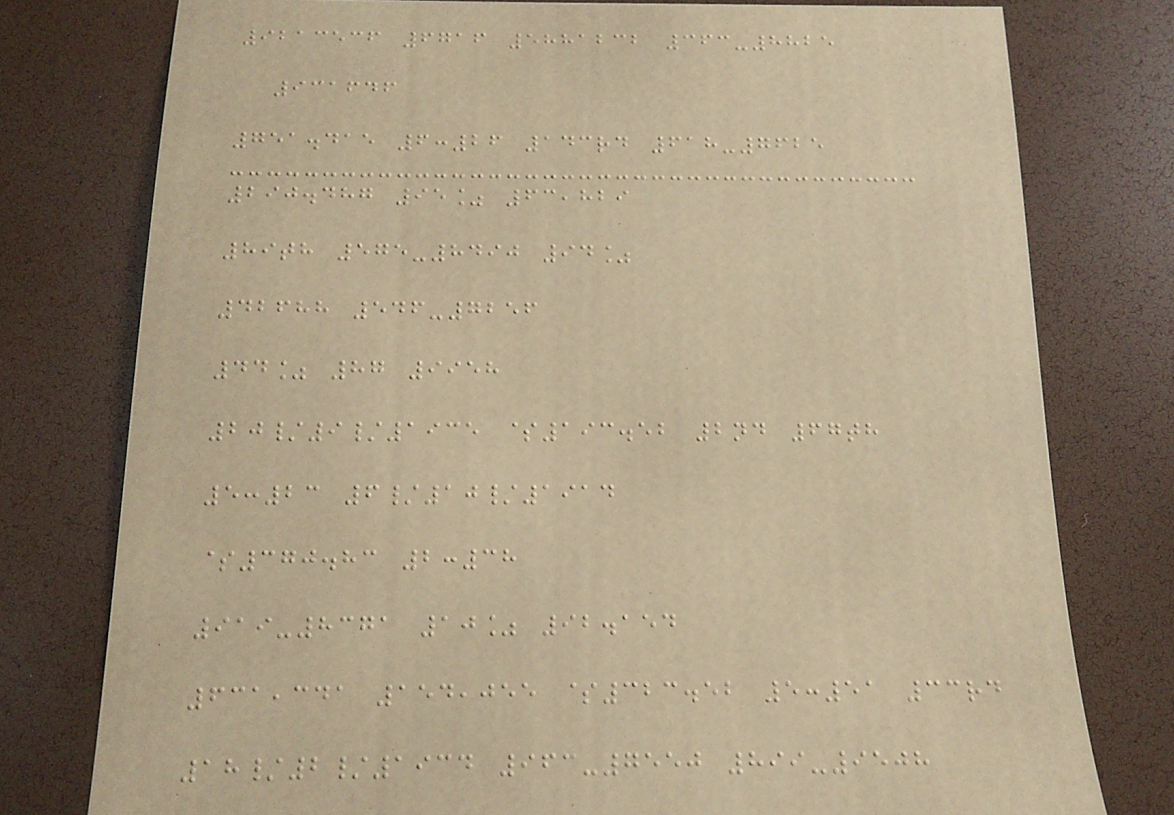9213536 6716 5881232 363-8825
931646
751.415 6:26 143rd 618-7625
290.487 95% 63,829
89th 575-8490 94%
42688 546-7256
44% 87 9958
20/9/1935 $193.52 2nd 67th
5:23 6/10/1914
$370.83 2:38
919-8371 10% 92.154
631,341 154,055 $323.52 5:51 33rd
18/2/1934 963-7550 899-9508
